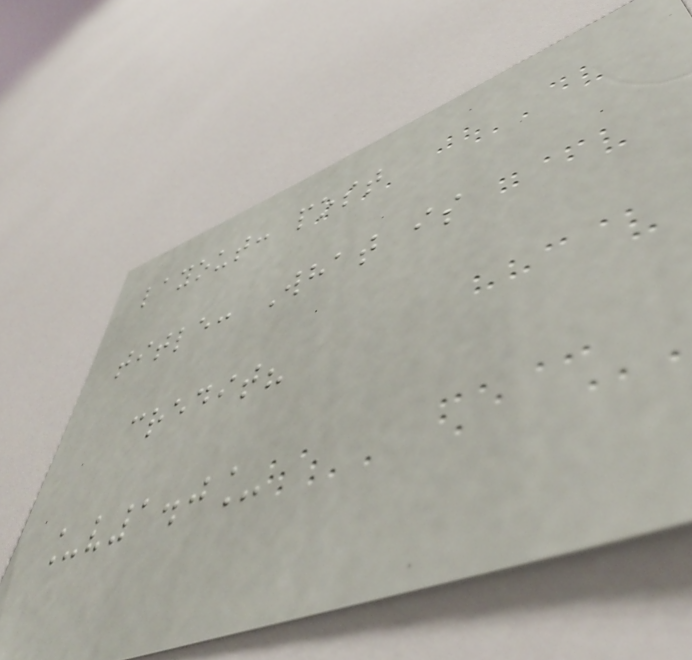layout: post
title: What is
credit?
_v1.0_
